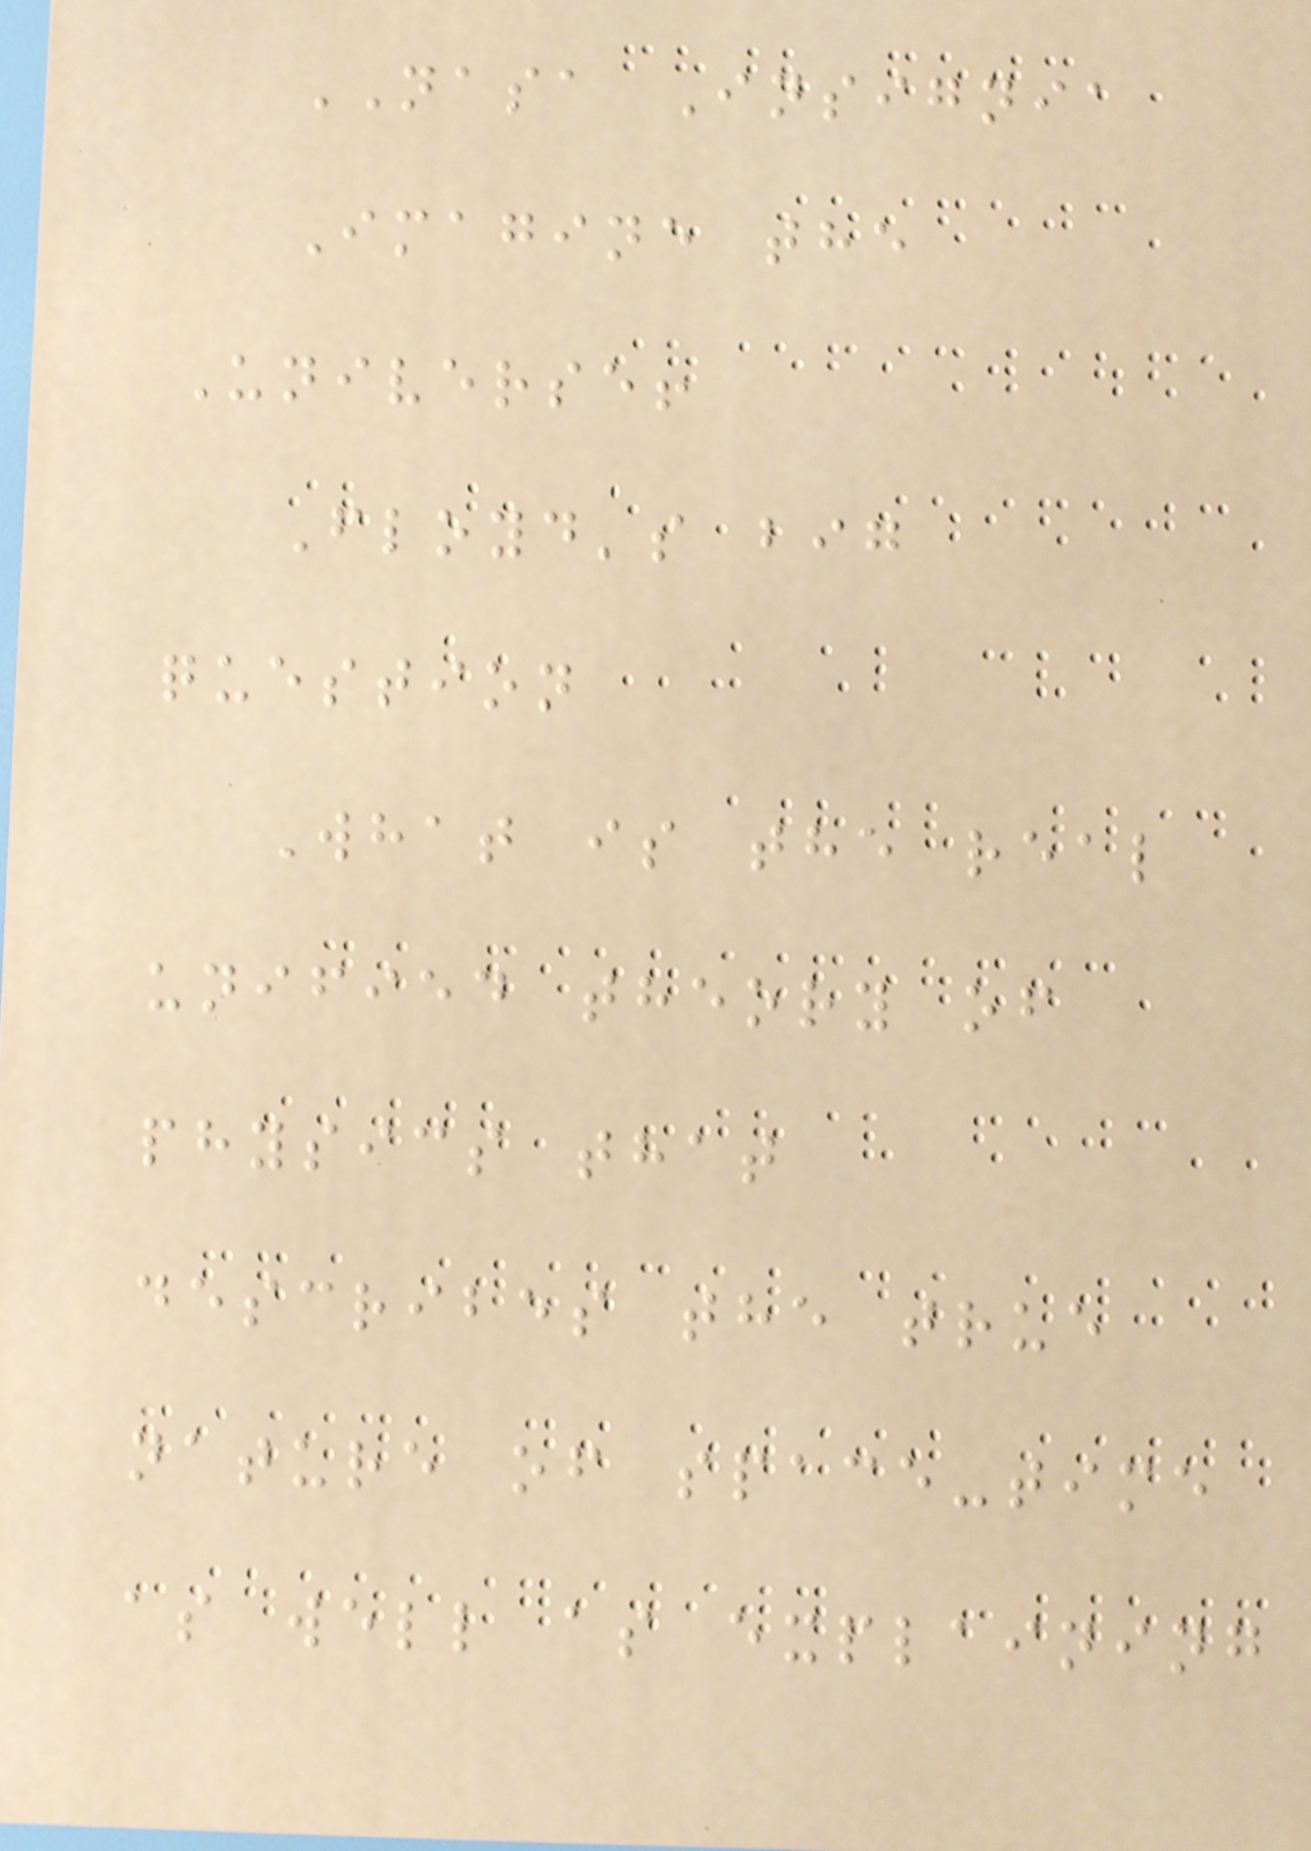NASA Insignia
Imagine the
Universe!
Floyd's big
question
What is the real
unified theory of
physics that
describes the true
nature of space-time
as well as explaining
